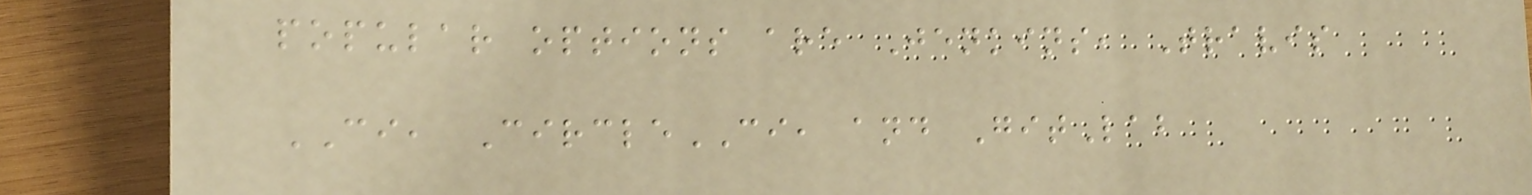popular options are Jenkins, Travis
CI, CircleCI, and GitLab
